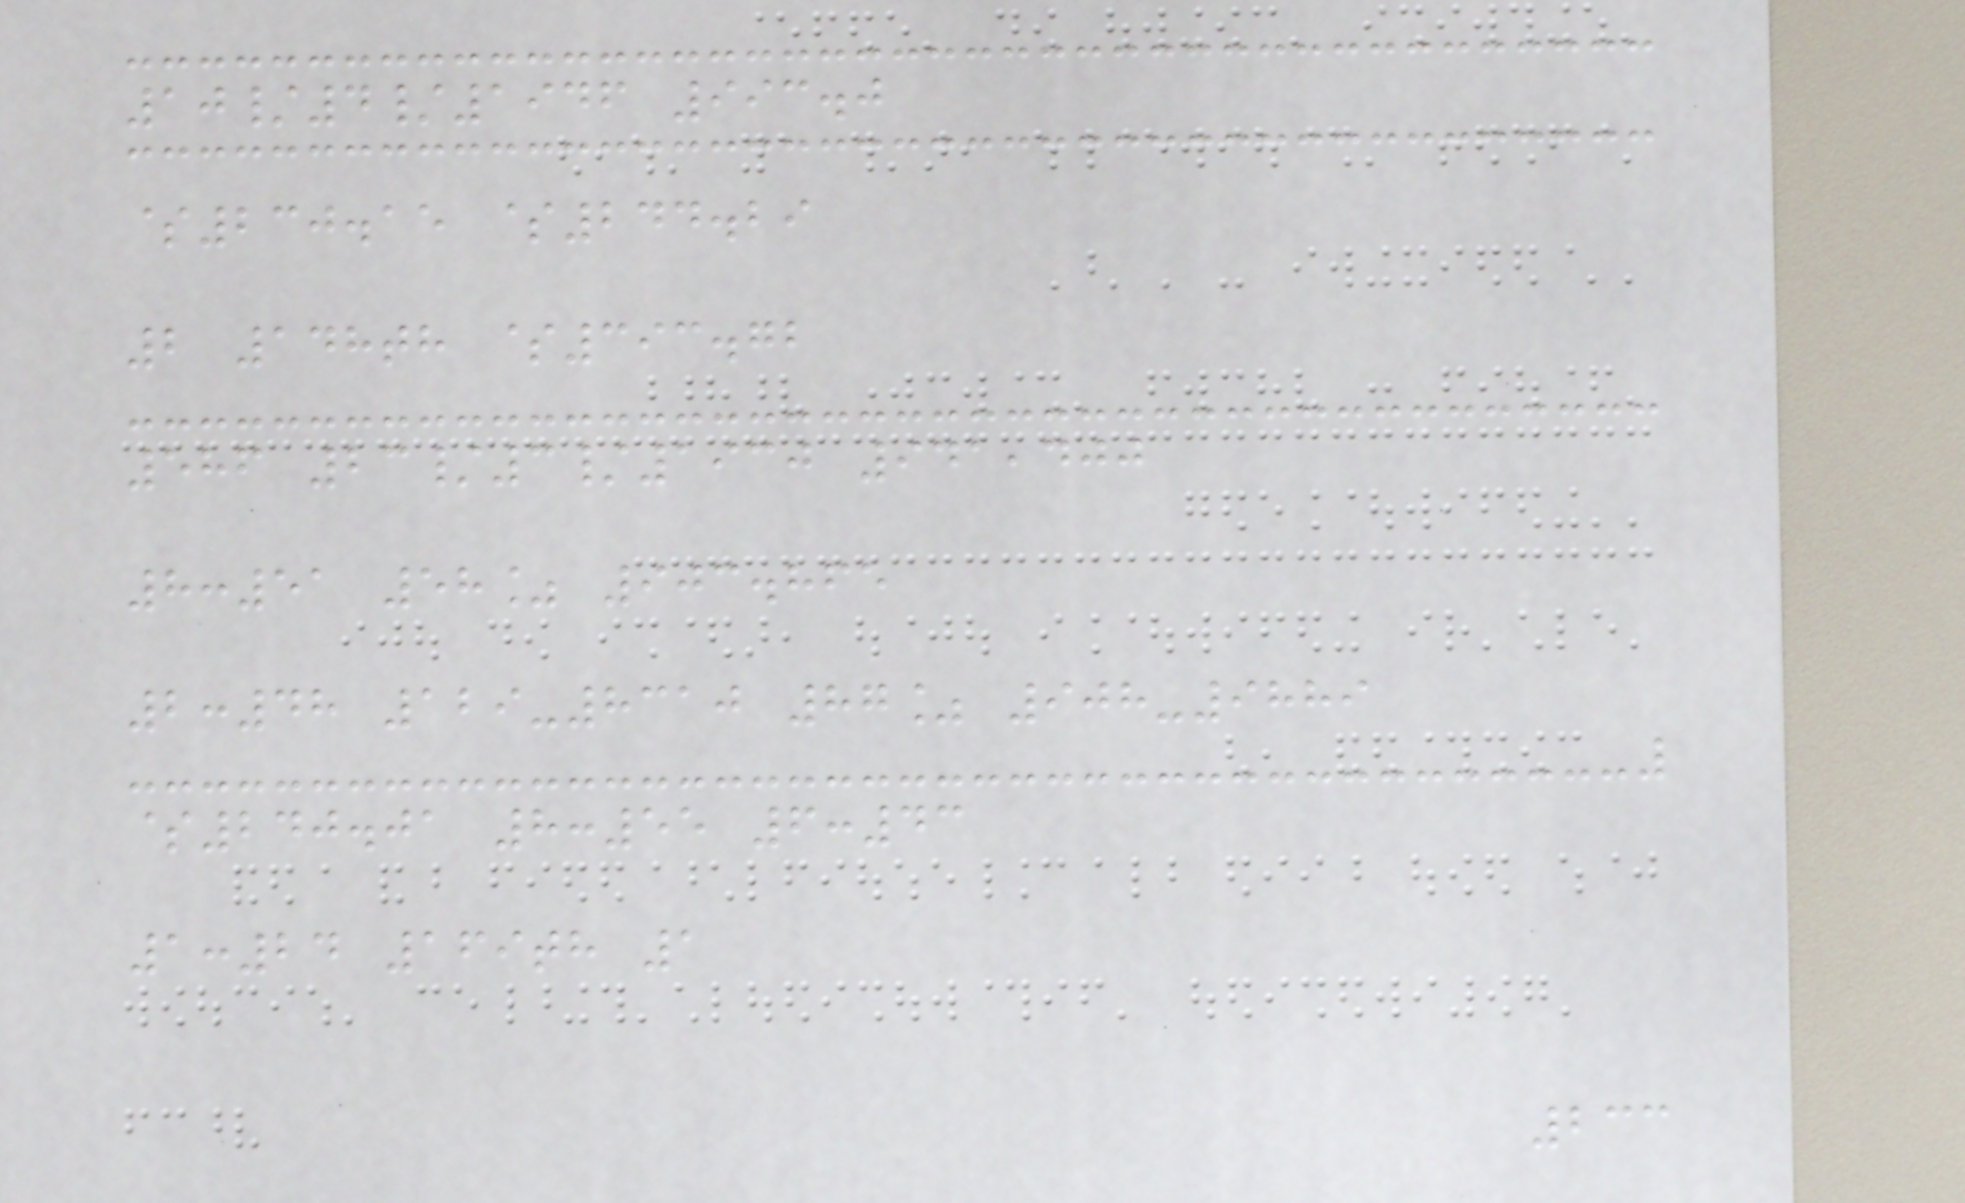10/4/1946 993.0
$230.15 $244.29
2 148th $393.72
586 23/3/1930 941,400
8:51 58% 903.865
2:48 129-8310 87% 908-9889
$240.01 8:55 6:43
1:24 169th 1
233
